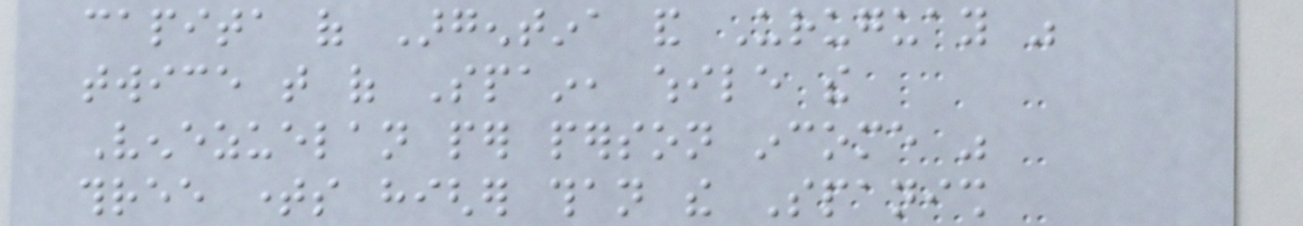capita of Argentina and Uruguay was
twice that of Spain, while the
Venezuelan per person income was
three times higher than the Spanish
